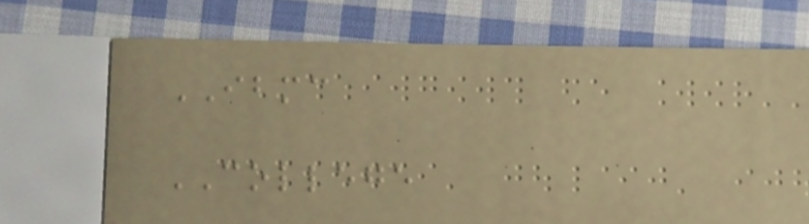IBMC
COLLEGE
